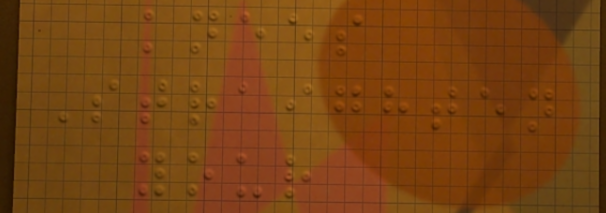knees
Straighten
your
